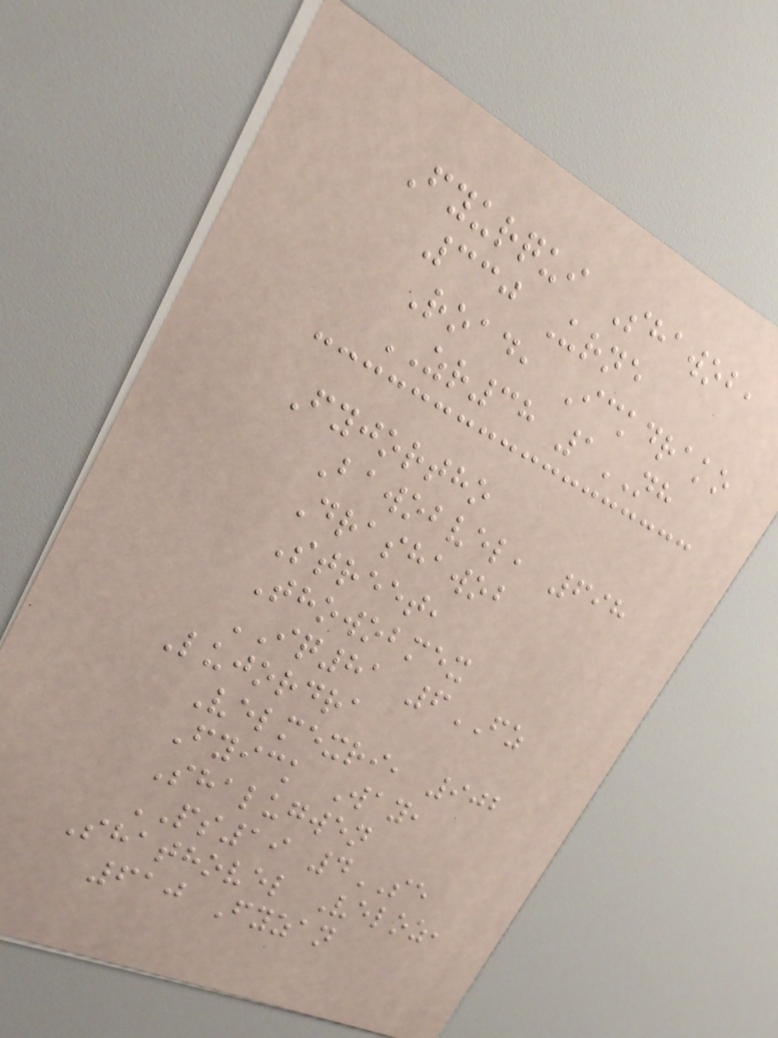Fyurqui Shawob,
330 Urne
Road, Ickdrako
ZR38 1NH
Fyjortho
Bawobvel, 698
Drashawob
Street,
Thowobmex
IQ81 6FZ
Lujordra
Velmexri, 902
Fyick Way,
Shalugwen
PS19 4SE
Shathovel Veloz,
610 Fyzan
